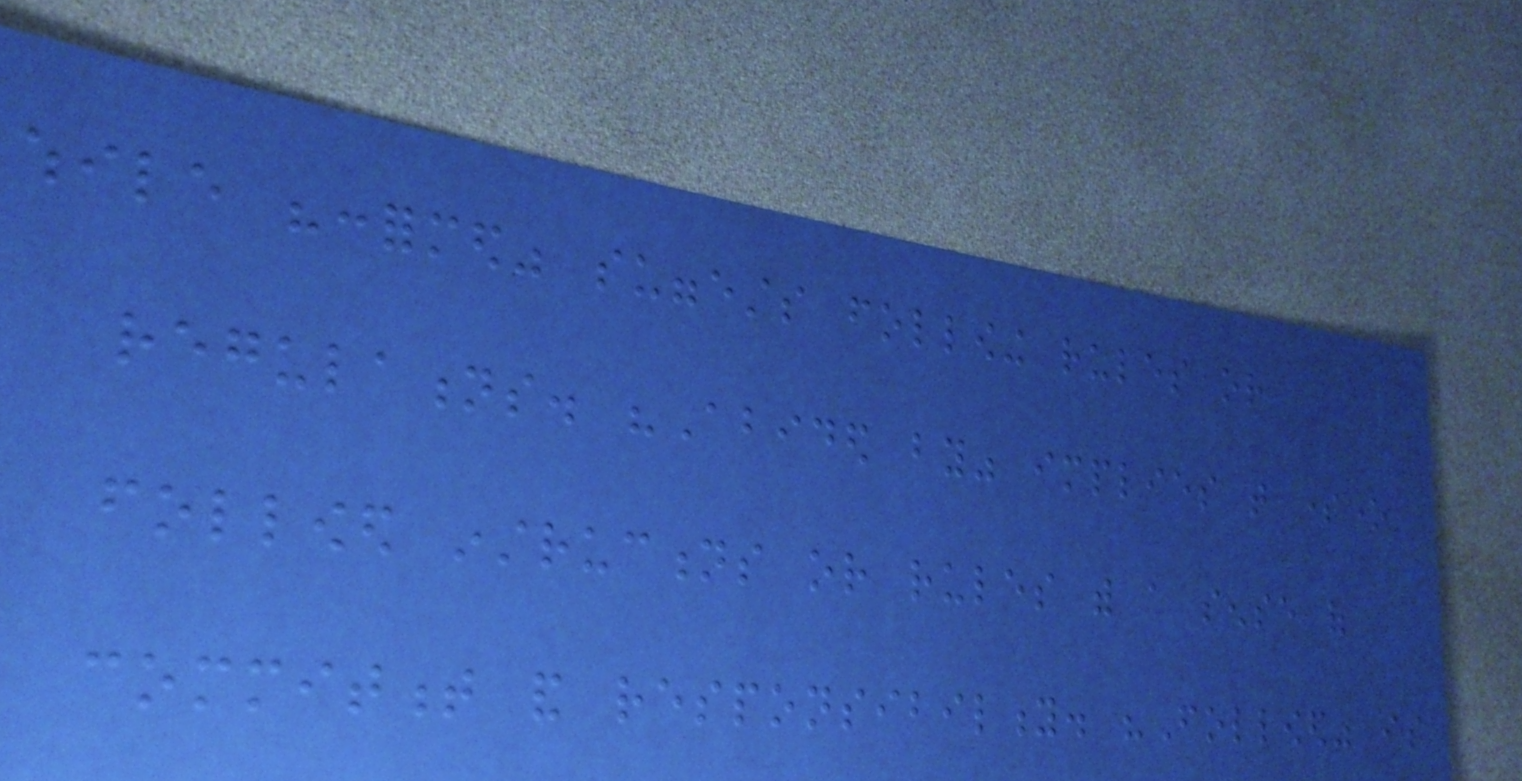while "conformed" suggests following rules or
regulations. "Abided by" implies that someone
followed instructions or rules with a sense of
commitment and responsibility. "Followed" is
